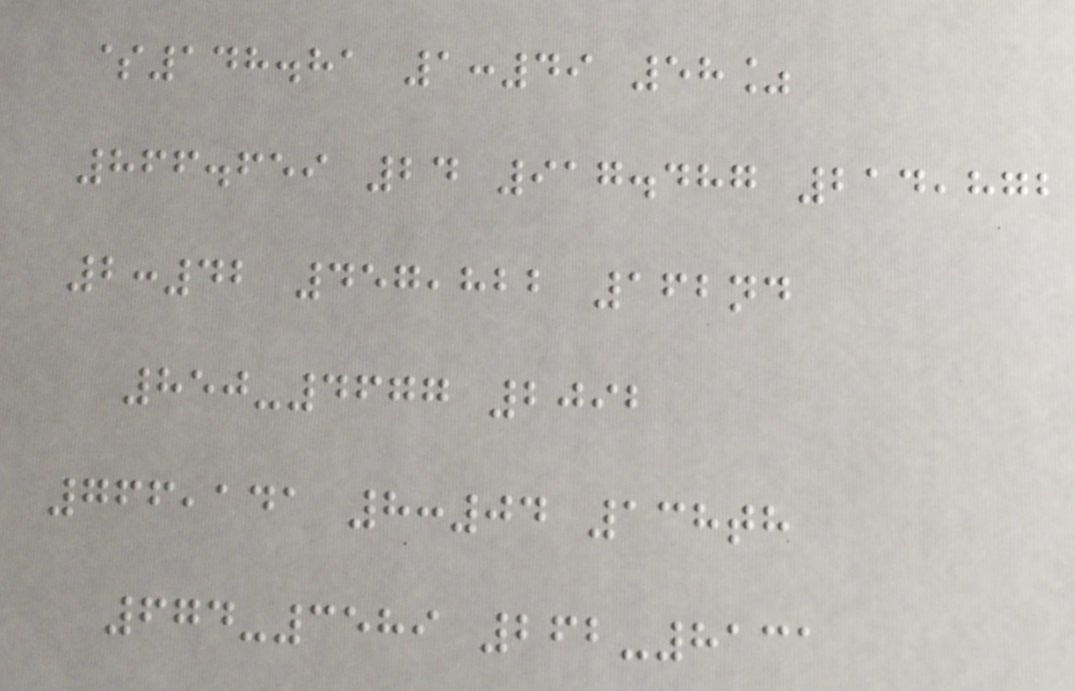$148.81 1:49 58%
866.659 24 917.487 214,872
2:42 457,822 162nd
850-4677 2092
766,141 8:04 138th
674-3589 262-8131
